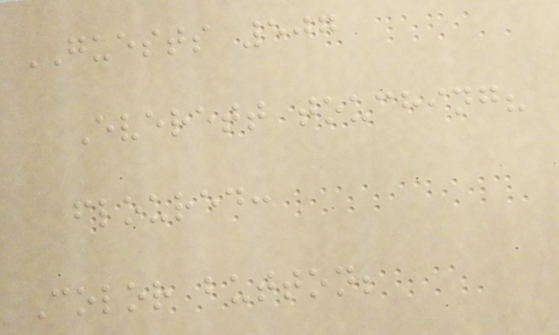GUESTS 507
Everett touching?
floured:
Color button;
